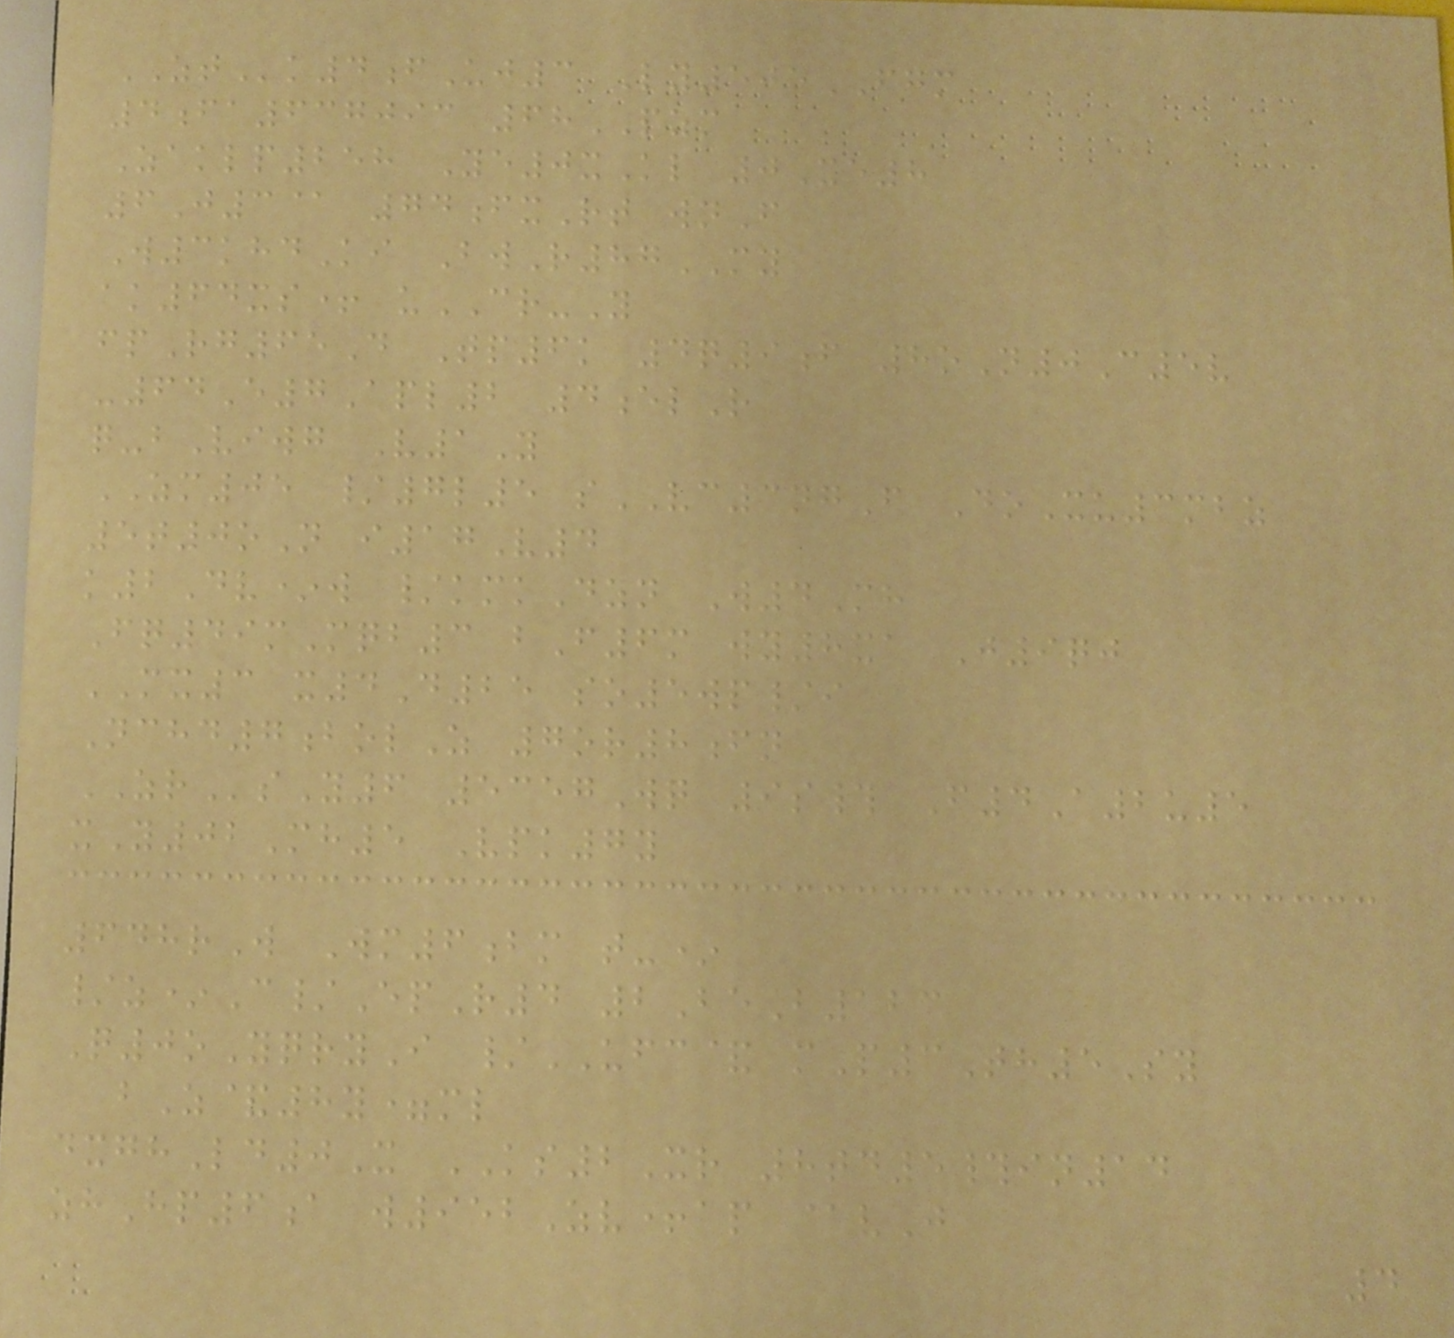ZTk4fUj3 Ly505FGM
4fa637093 68PZM
Zaklp258 Ye0xKl 0Xe8
6J3@ 74fxRt wnF
W3khdKi BwR87MY
ak64xs+ uCR-Y
fpRg65D Tp6k 4q9f 8oN0C5v
-64E7Apl2 4elR
q-bViwg V1Y
ZM05 /7l5 sVC3ngF DoXu3mbz
5t0oN i17V4
k2Dv*w /kmkDzn W4Mh
Fq49mMqb3 bF6m wy8xa J9qj
MX3 x4D25 so5wp/i
Nchd7bolZ 7or8fn
ZRsY6 5357Wq 9s# F4A2u5
xY02Mh5 Vpk7y
648rW Wm6bm t-*
/z*C/EpR4 2BeB123
Q0oYqryI /UFC& mP3Th5Sy
bZ&8y=ml
dxghLd0X KS2Xr 8td5#in14
zhHp6a w952Zv+ap @vJ
4
